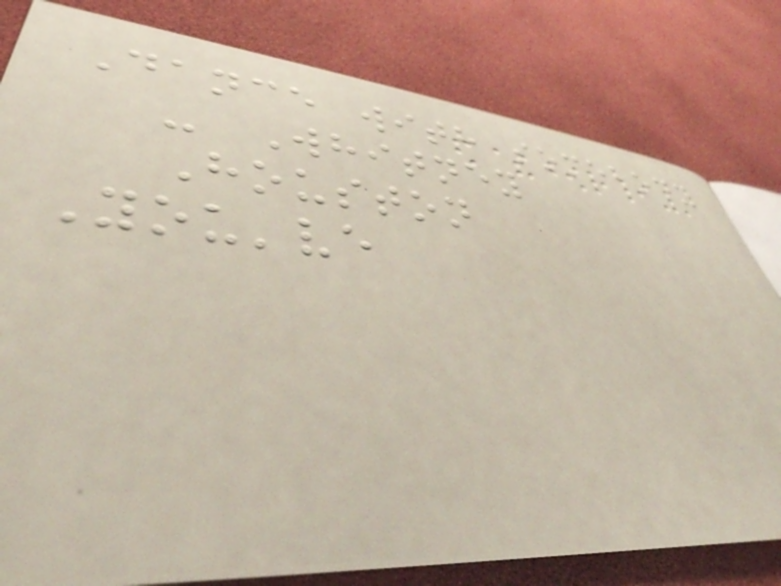Dance with somebody
- Whitney
Houston
You've
